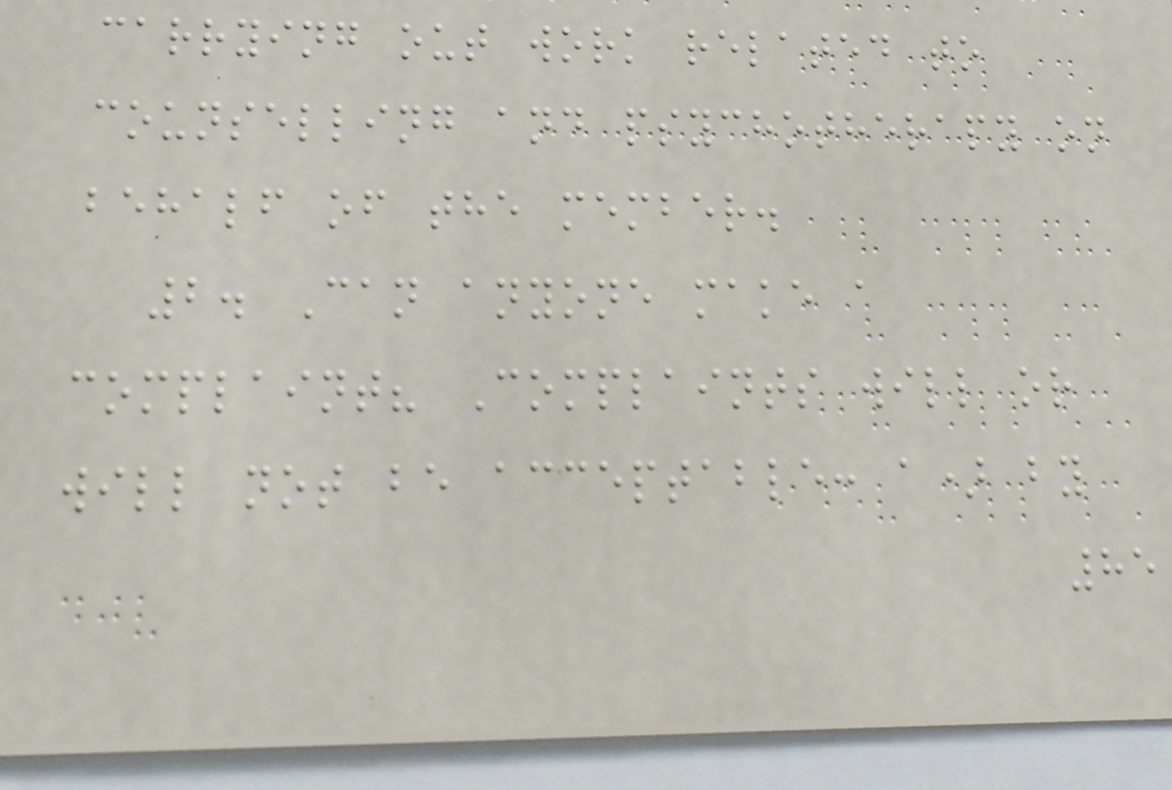carrying out work related to
counselling and psychotherapy on
behalf of the member.
2. Can anyone make a
complaint? Complaints will or
will not be acceptable: a) by
85
